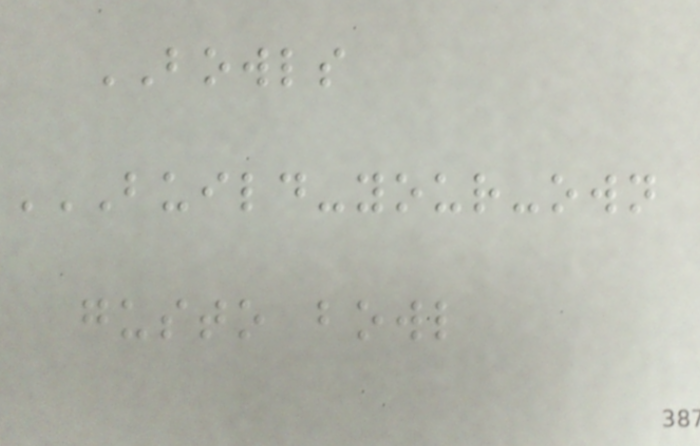BOWLS
BUILD-YOUR-OWN
GUSTO BOWL
